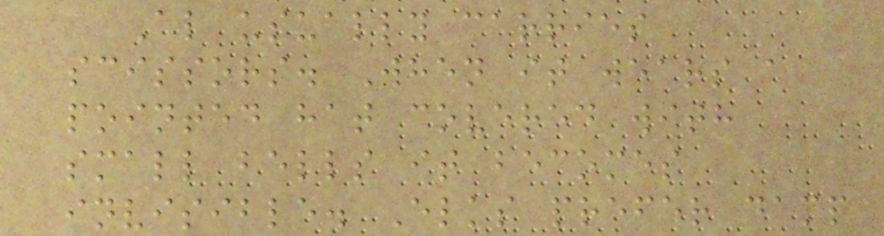Al usually carries
scissors. When it wears a
pointed hat covered with
small bells it becomes
invisible. Elks prefer damp
